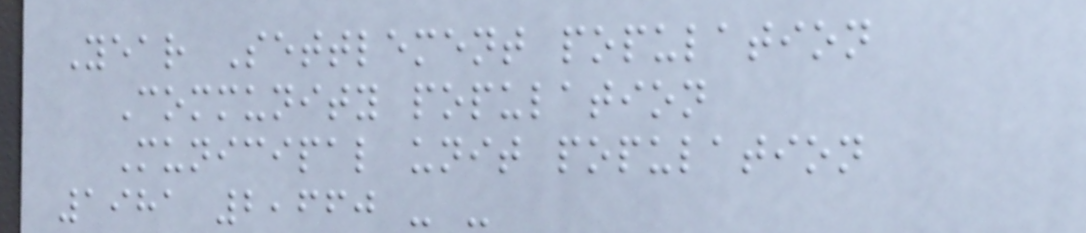Year Settlement population
Community population
Municipal unit population
1981 2,660 - -
